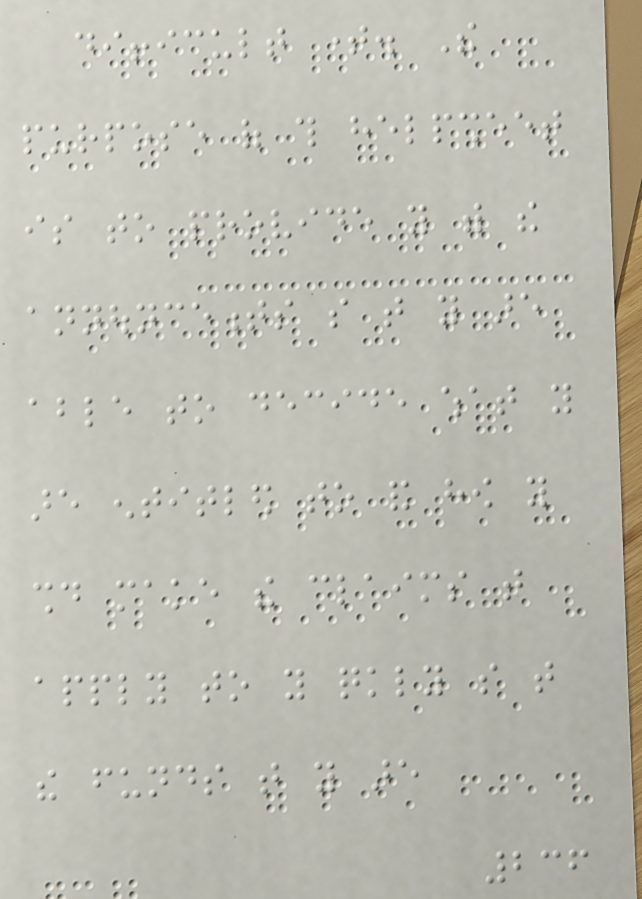difficult time. The
purpose of this helpsheet
is to provide you with the
announcements so that you are
able to decide what you
are entitled to and how you
should make the claims that
apply to you quickly so that
the funds that you are
236
